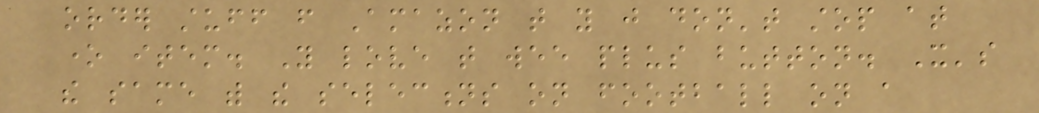order stuff from Amazon that you just don't stop at
one item. You love that wee plus button. It's
the same with the selections on football on a
